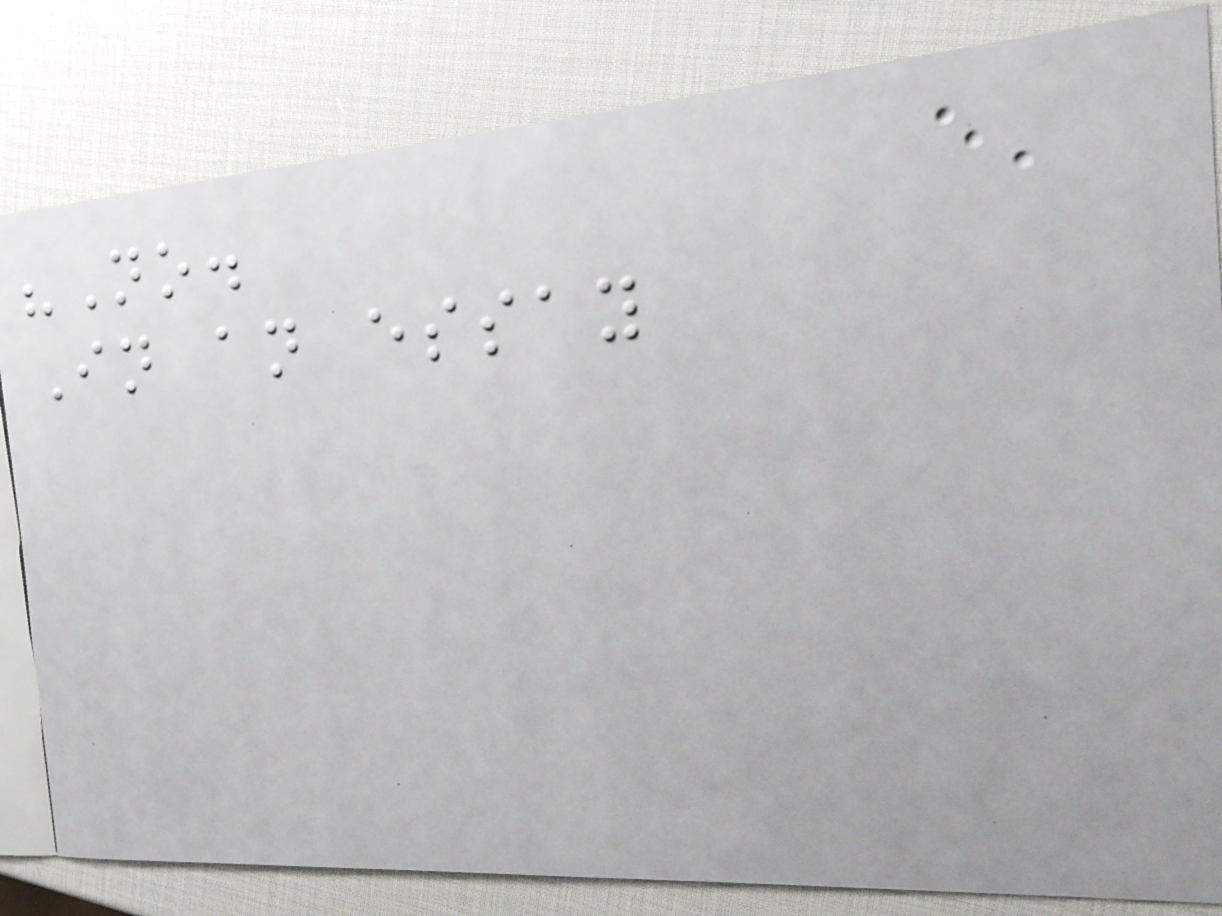"No.
In an essay
